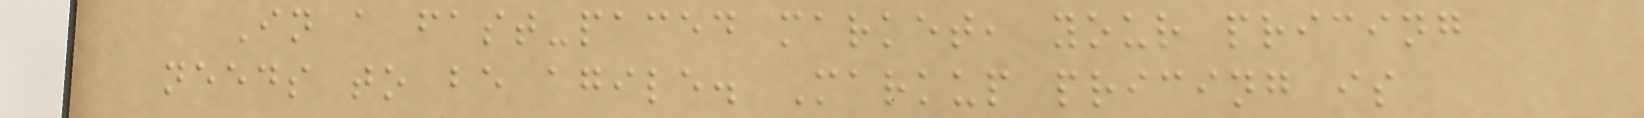In a fast-paced market, your pricing
needs to be agile. Markup pricing is
